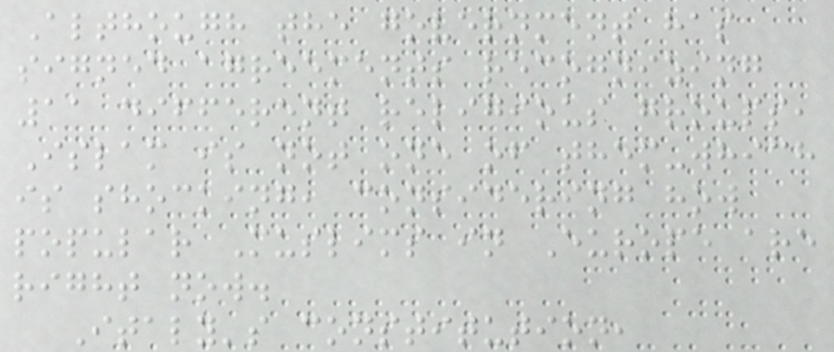Although the government has
signed agreements recognizing
11 different religious groups,
Islam is not one of them-which
is shocking, considering how
popular Muslims in Europe are
right now.
Italy's constitution,
